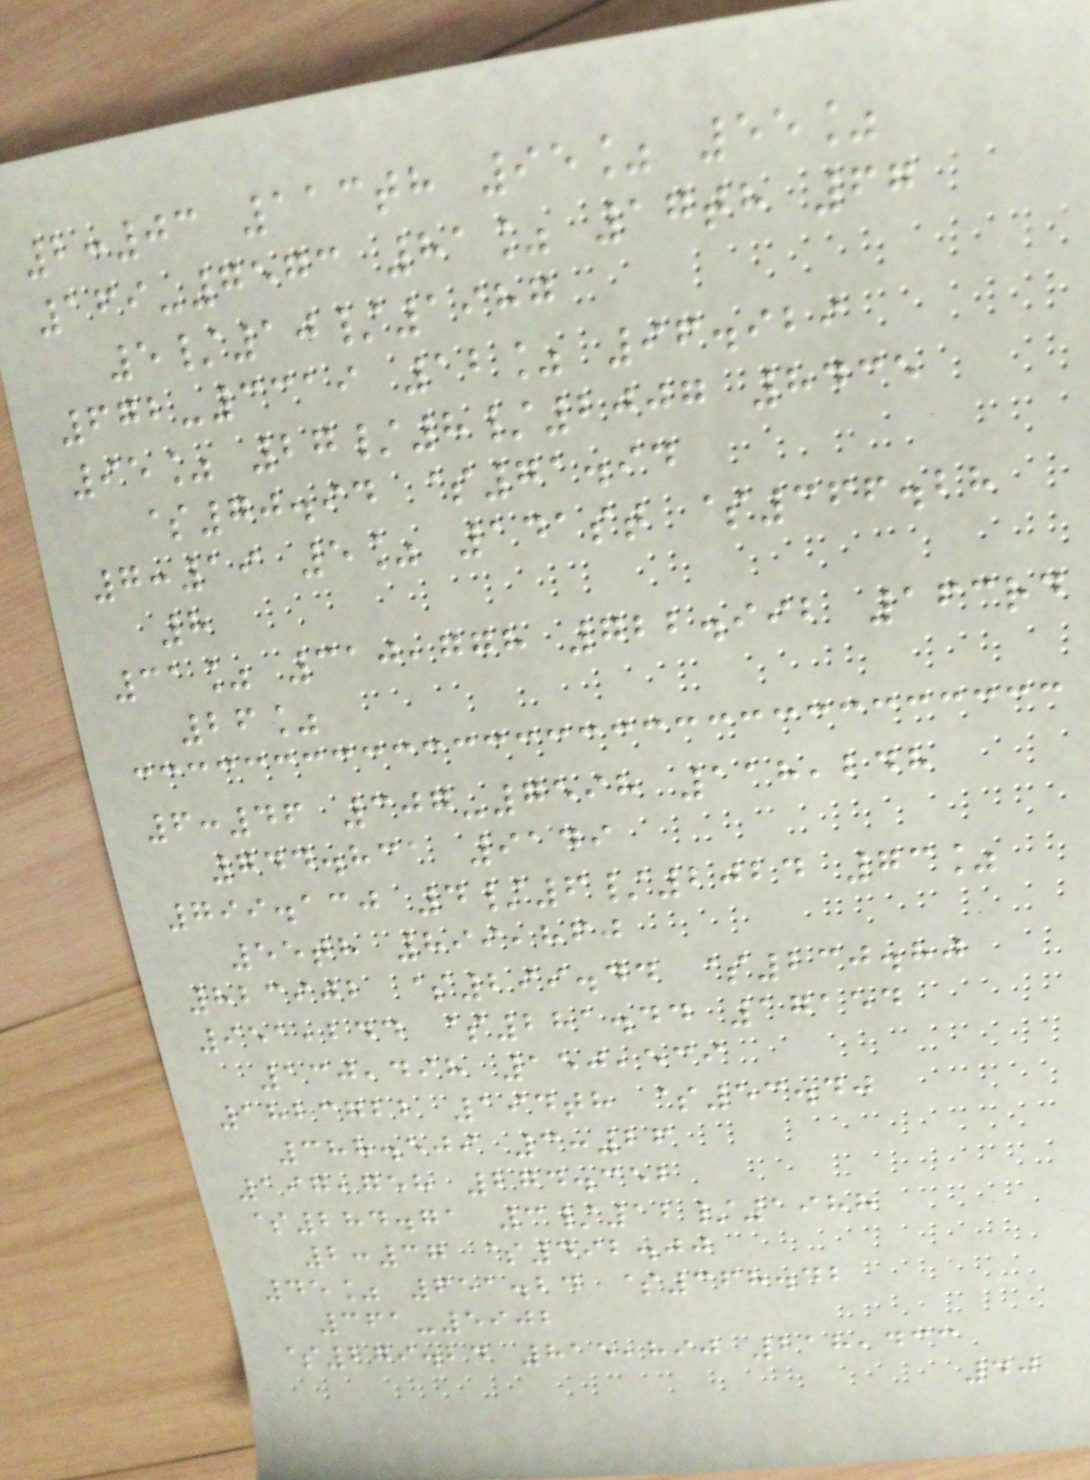2:03 113th 95% 55%
169-7573 81% 17th 67
5/10/1987
672-3319 12% 96.929
95% 27/8/2007 8435
$70.94 $71.94
7:19 5% 141st $366.28
8
31% 310,778 722.992 163rd
26%
6:46 307-7598 118,248
744.831 9149
799.130 4/6/2024 73%
55th 899,860
823902 $299.44 $230.80
951,244 $281.44 17154
130,498 150,539
1823722 194th $53.40
388.509 3:26
197,758 274.352
$284.71 3/12/1988
2:37 $492.00
45% 651.24 $368.42
361-5902
$279.24 815,890 218,433
40
